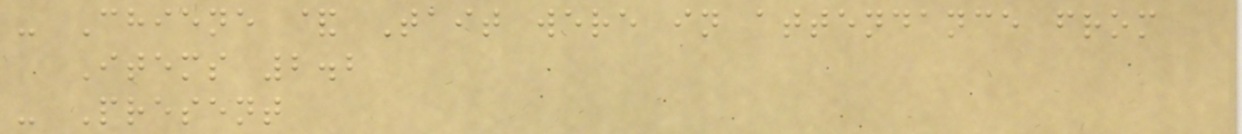- Chiene & Tait were in attendance from
Items 2.2
- Present
